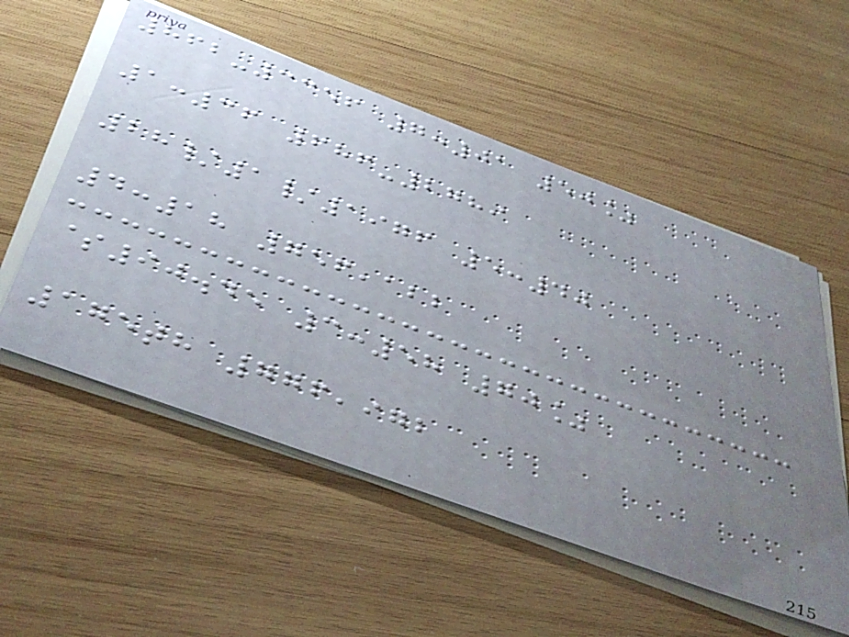862-3356 7:01 50%
1:36 686-2789
28/1/1976 5:40
4:18 756,122
$90.45 3:58 70%
175th 776,972
